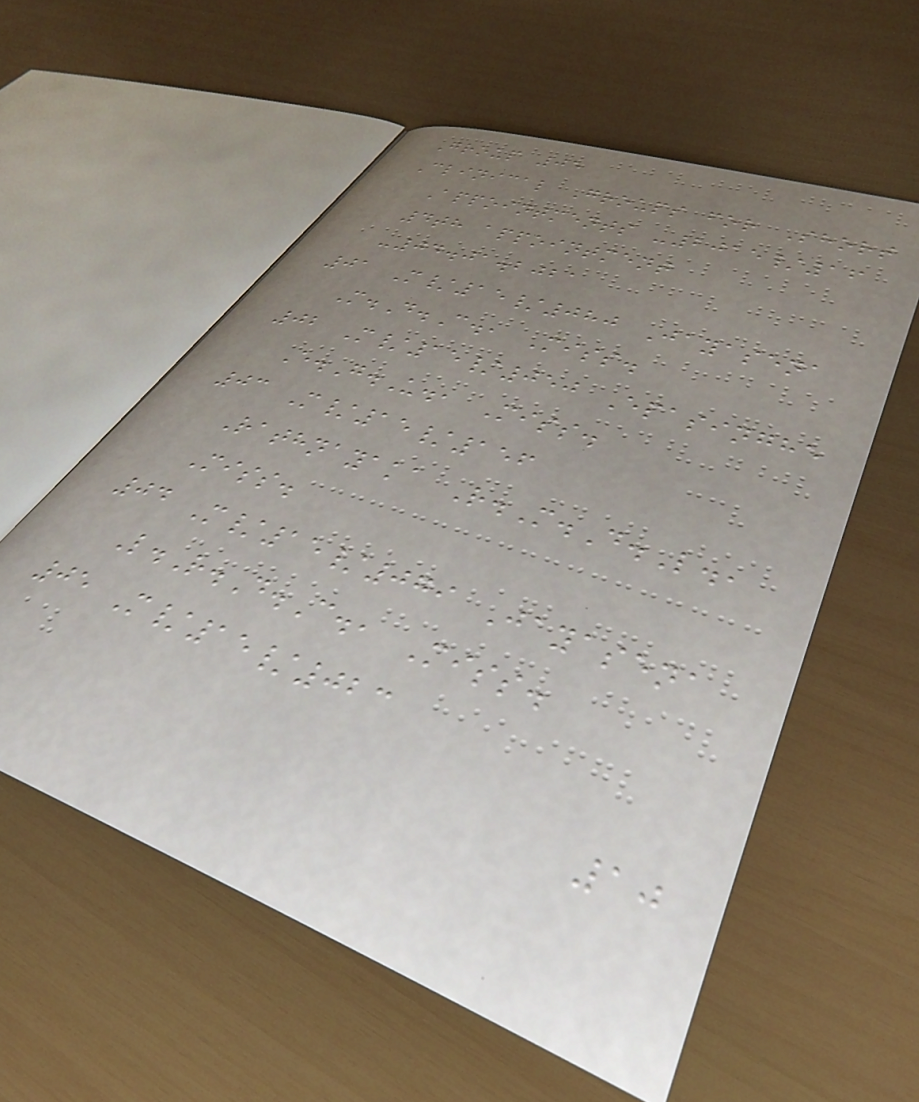Group 05
Clinical Groups for Short
Appointments -2015/16
4th appointment
-04.01.2021
01 M/15/080 Jayasena
M.D.C., Miss.
02 M/15/050 Epasinghe
E.G.U., Miss.
03 M/15/156
Rathnayaka R.M.D.L.,
Miss.
04 M/15/079 Jayasena
L.R.D.C., Miss.
05 M/15/023
10
